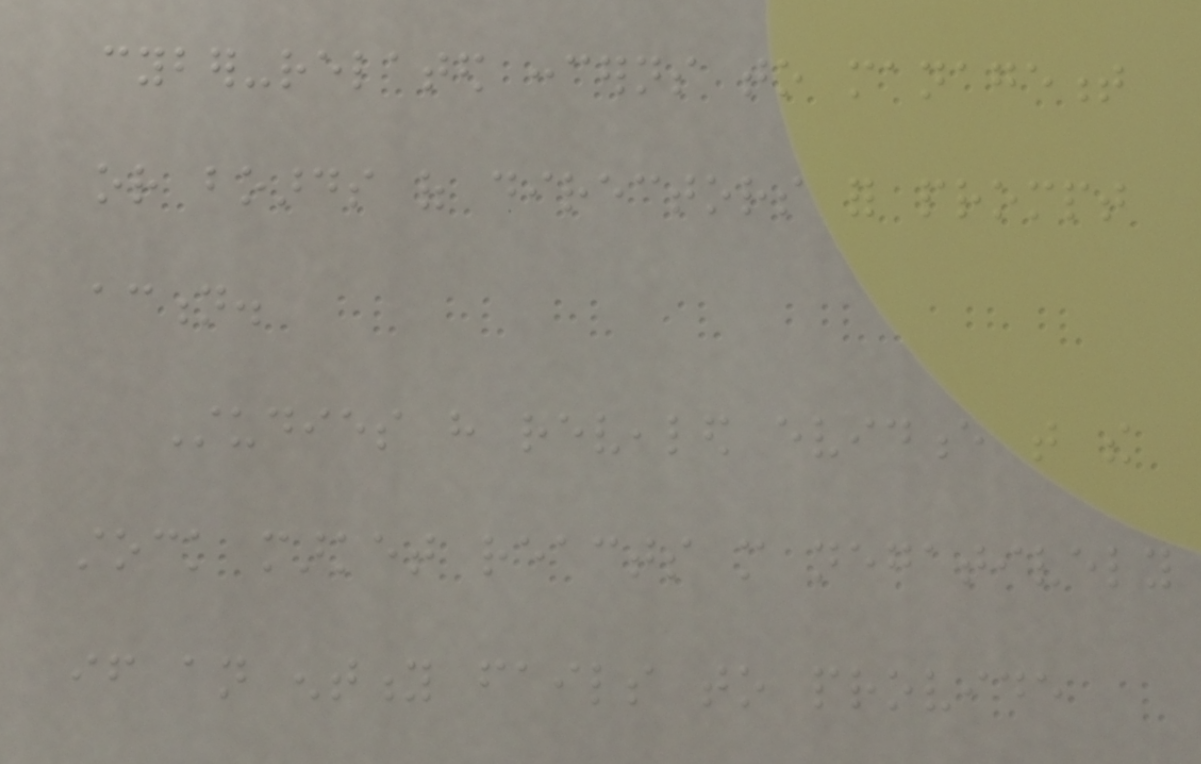cyber-related concerns to management
or boards of directors for prompt
action.
Studies have revealed evidence that the
stock market reacts more negatively
if an entity fails to provide
